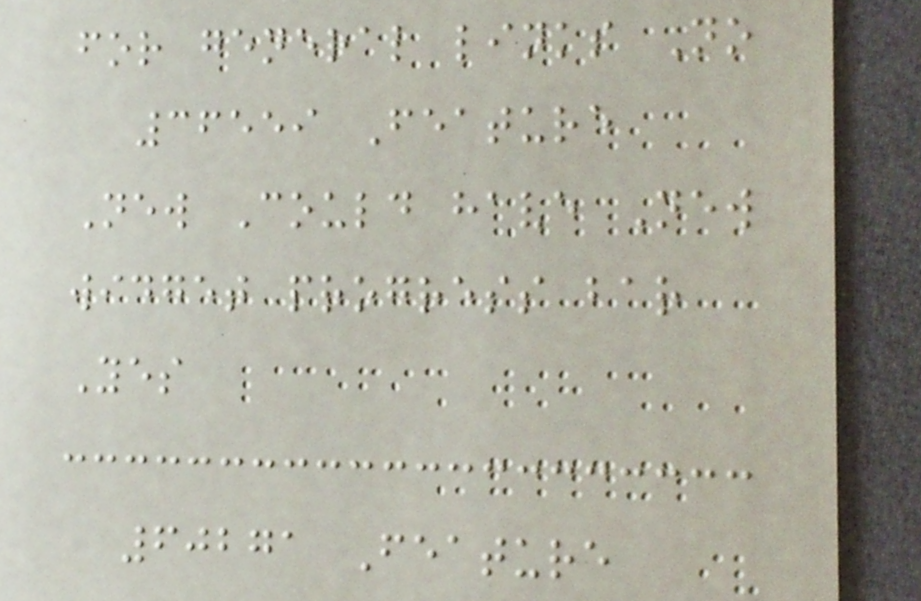for general links No
36559 Feature
New Could have New
widget progress bar
Yes
60271 Feature
